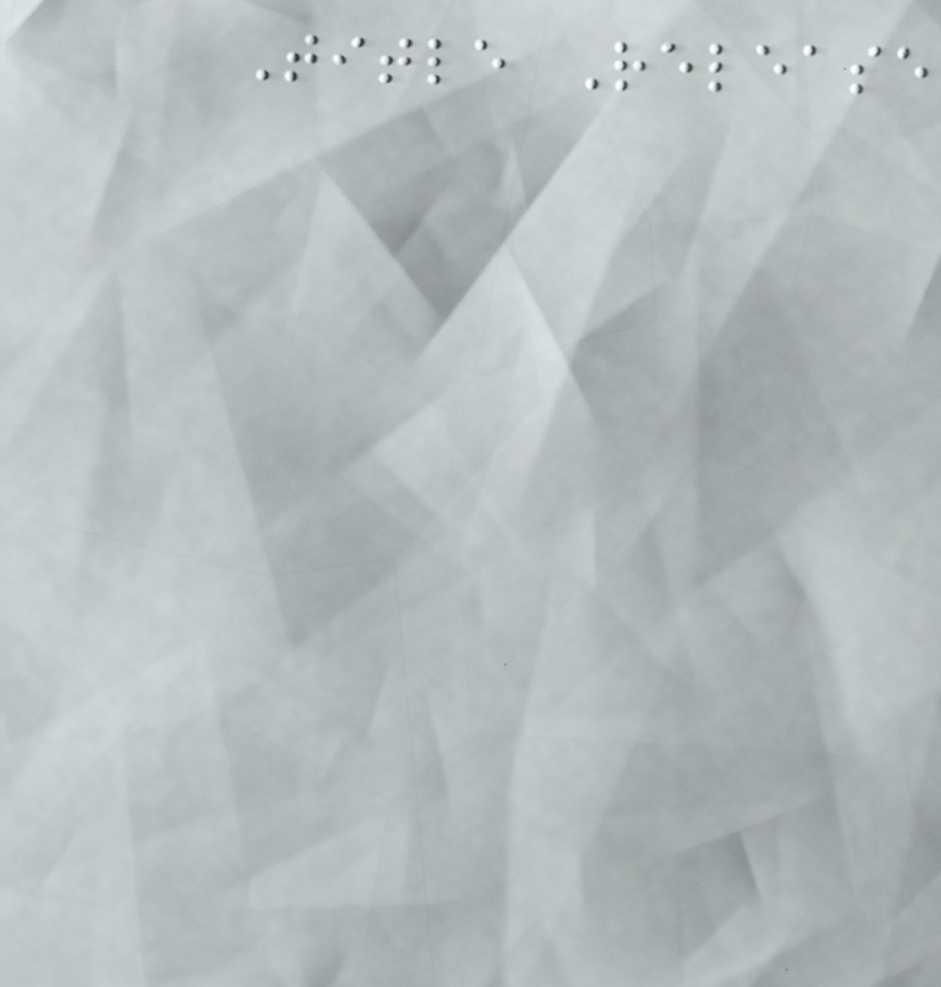Title Release
